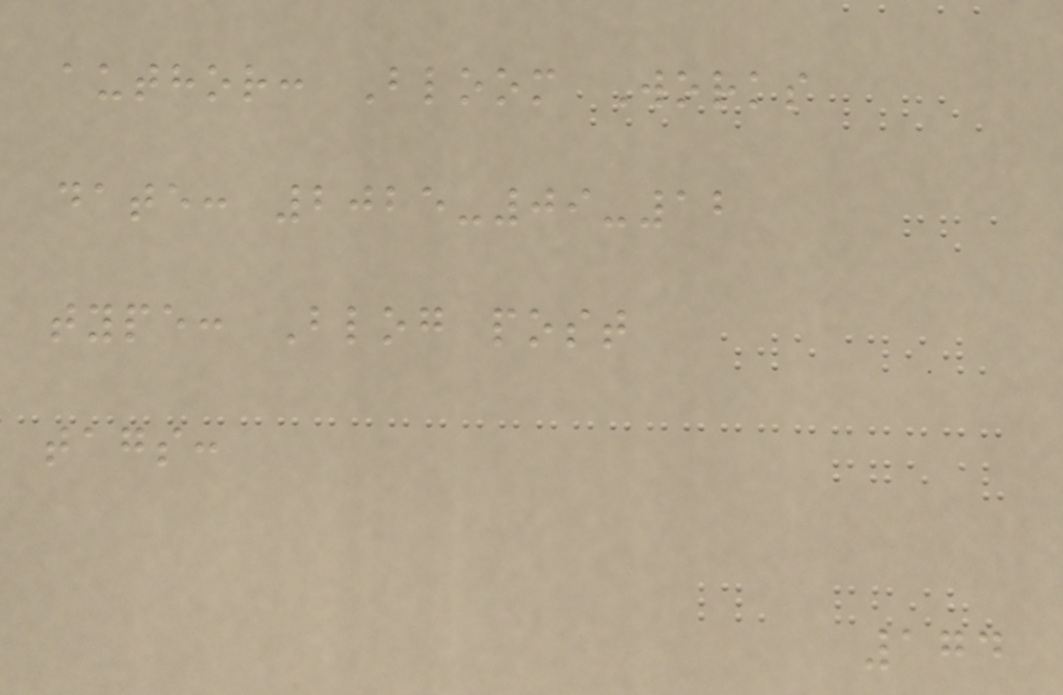author: Bloom Works
date: 2025-09-12
type: Blog post
tags:
174
